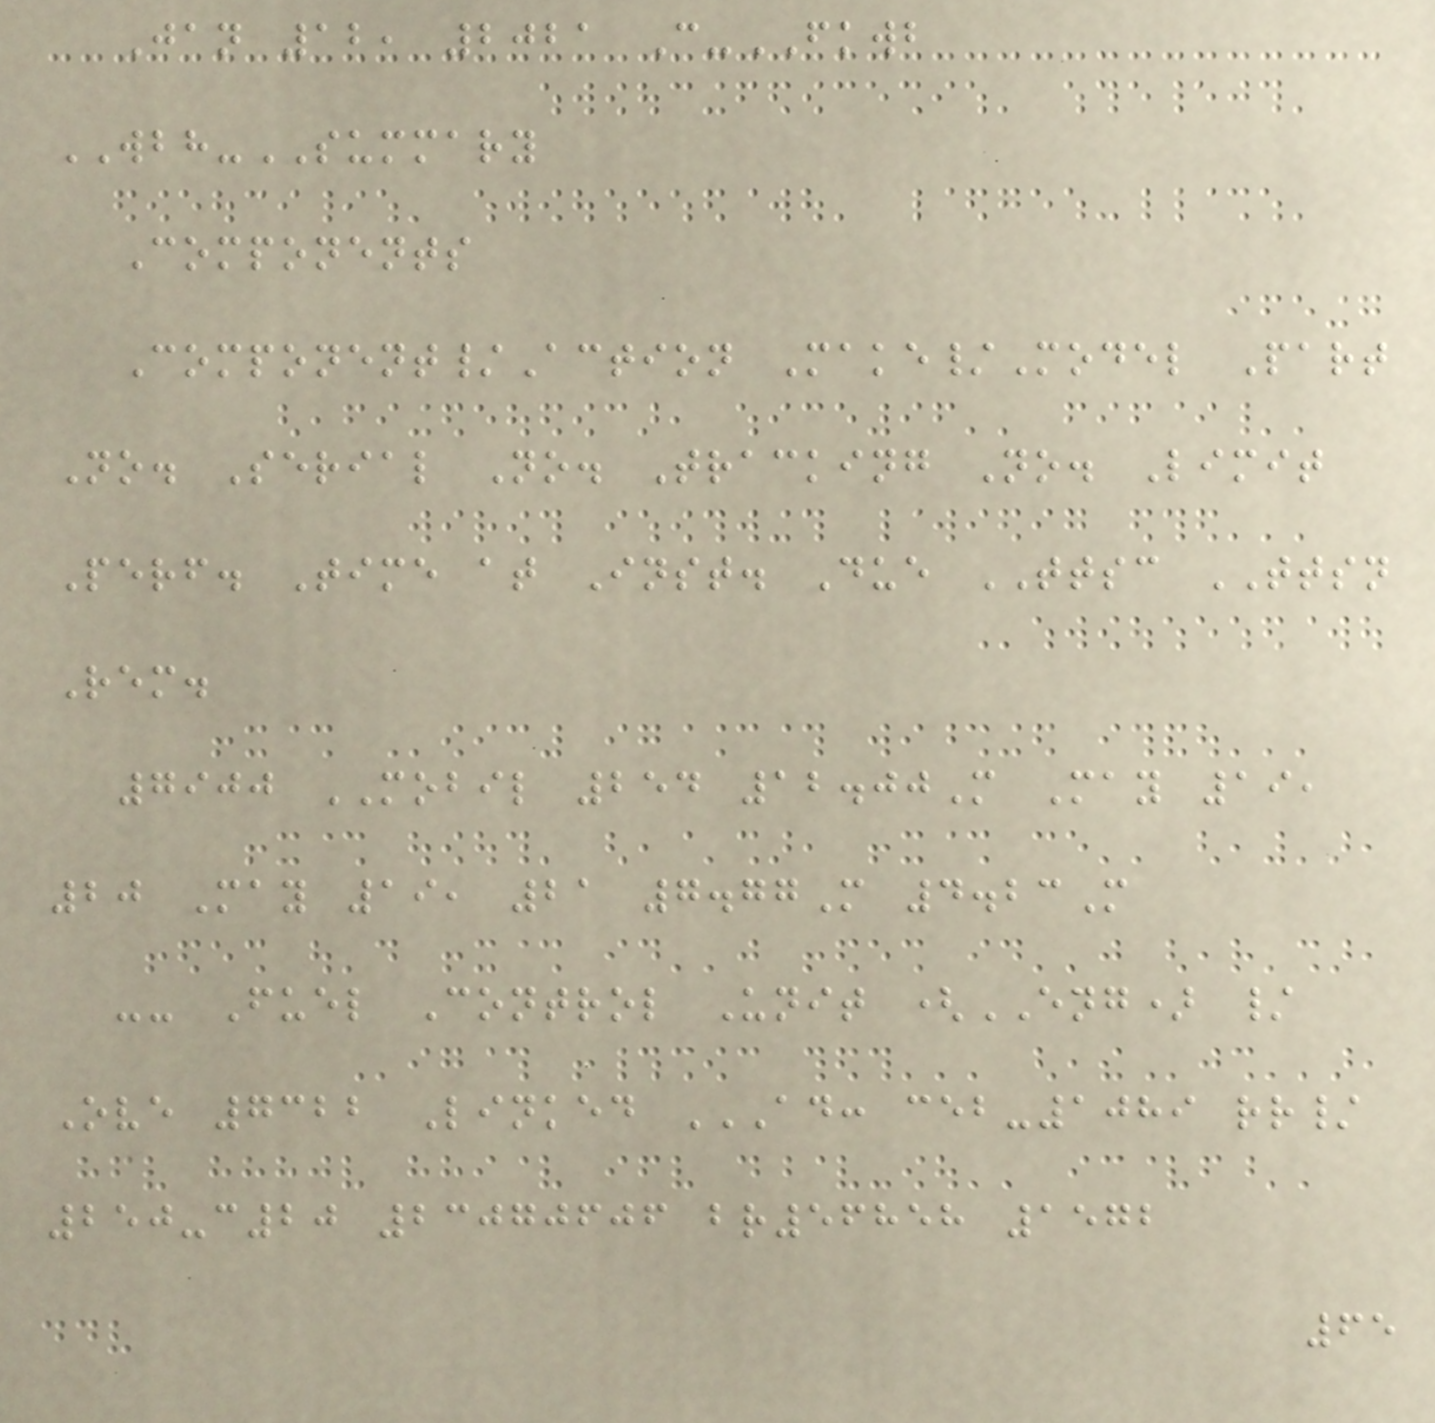Jan 12, 2021 C-FKWB
WBH-SUMMARY
Components
Component/Action Make/Model Part
No. Serial No. Tracking No. Limit
Perf. Time at Inst. Due TTSC TTSN
Rem.
7900 MOBIL 254 12.00M May 19,
20 May 19, 21 7.77M 4.23M
-- Fuel Control Unit (ENG) /
Ove 7322 Linked AD: CEB-1089 RR/
250-C20 23070606 BR56858 1572
65
